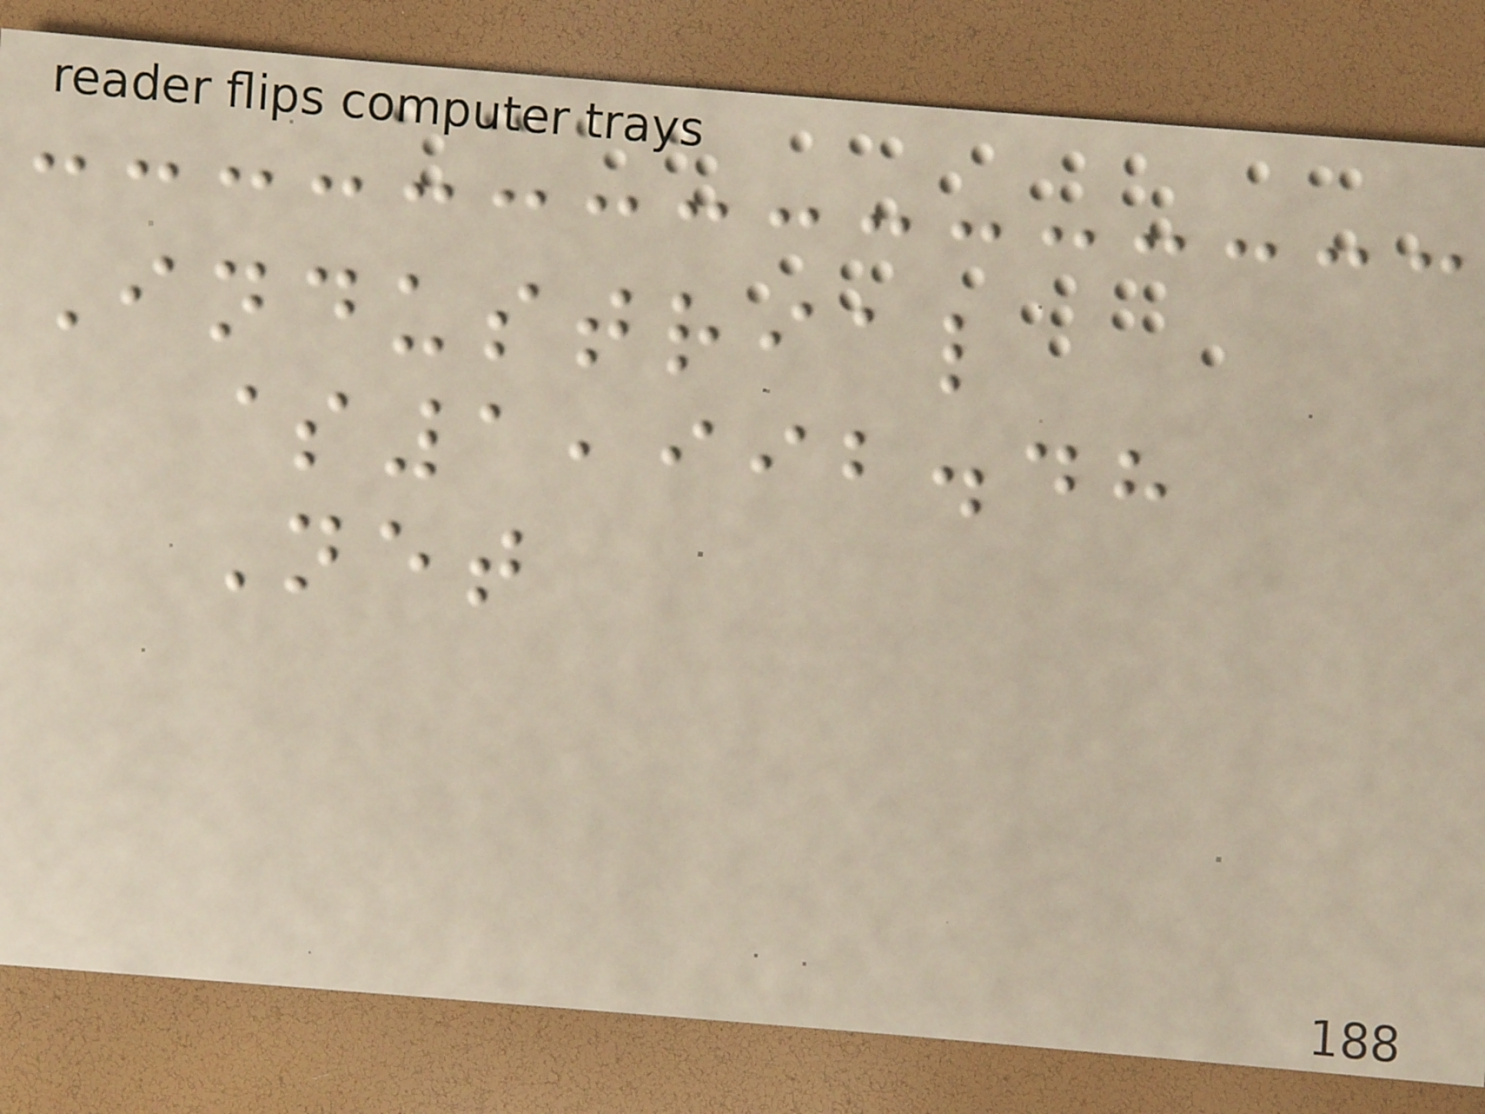Industrial
$1,992.48
Net
